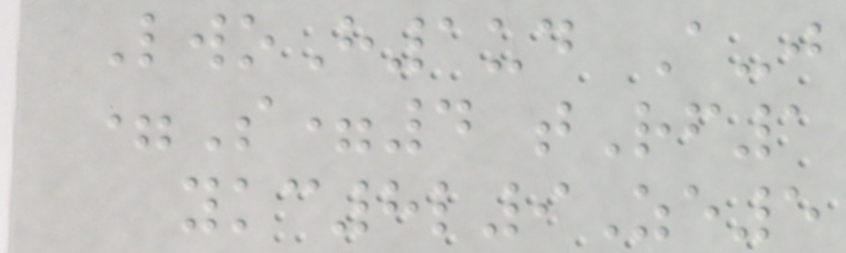LwoH1ud A-j
=S=4 tRf1
ykc8l9Ze5
